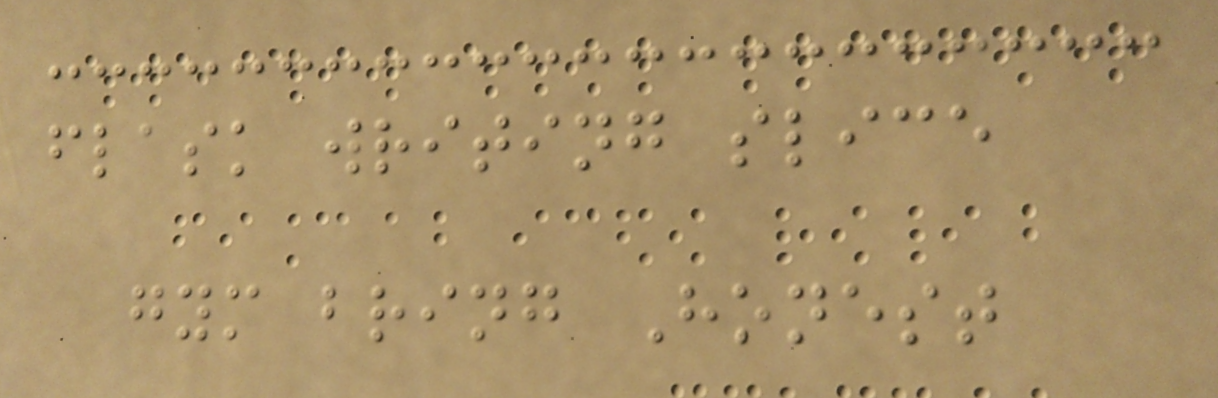flask writing slice
gym bring Honest
